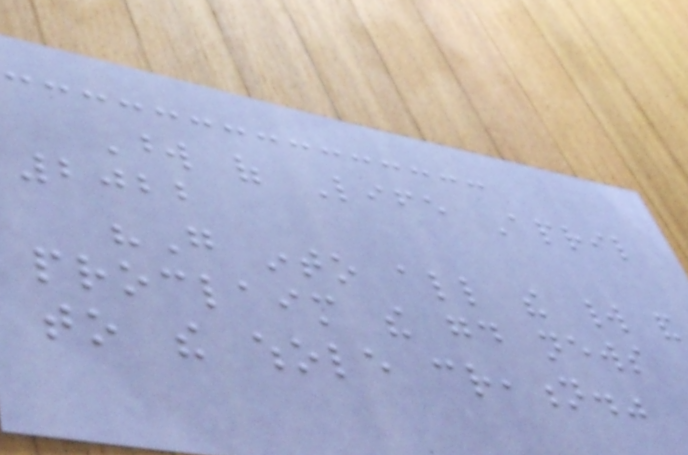Word of Life April
2022
"Go into all the world and
proclaim the good news
to the whole creation."
